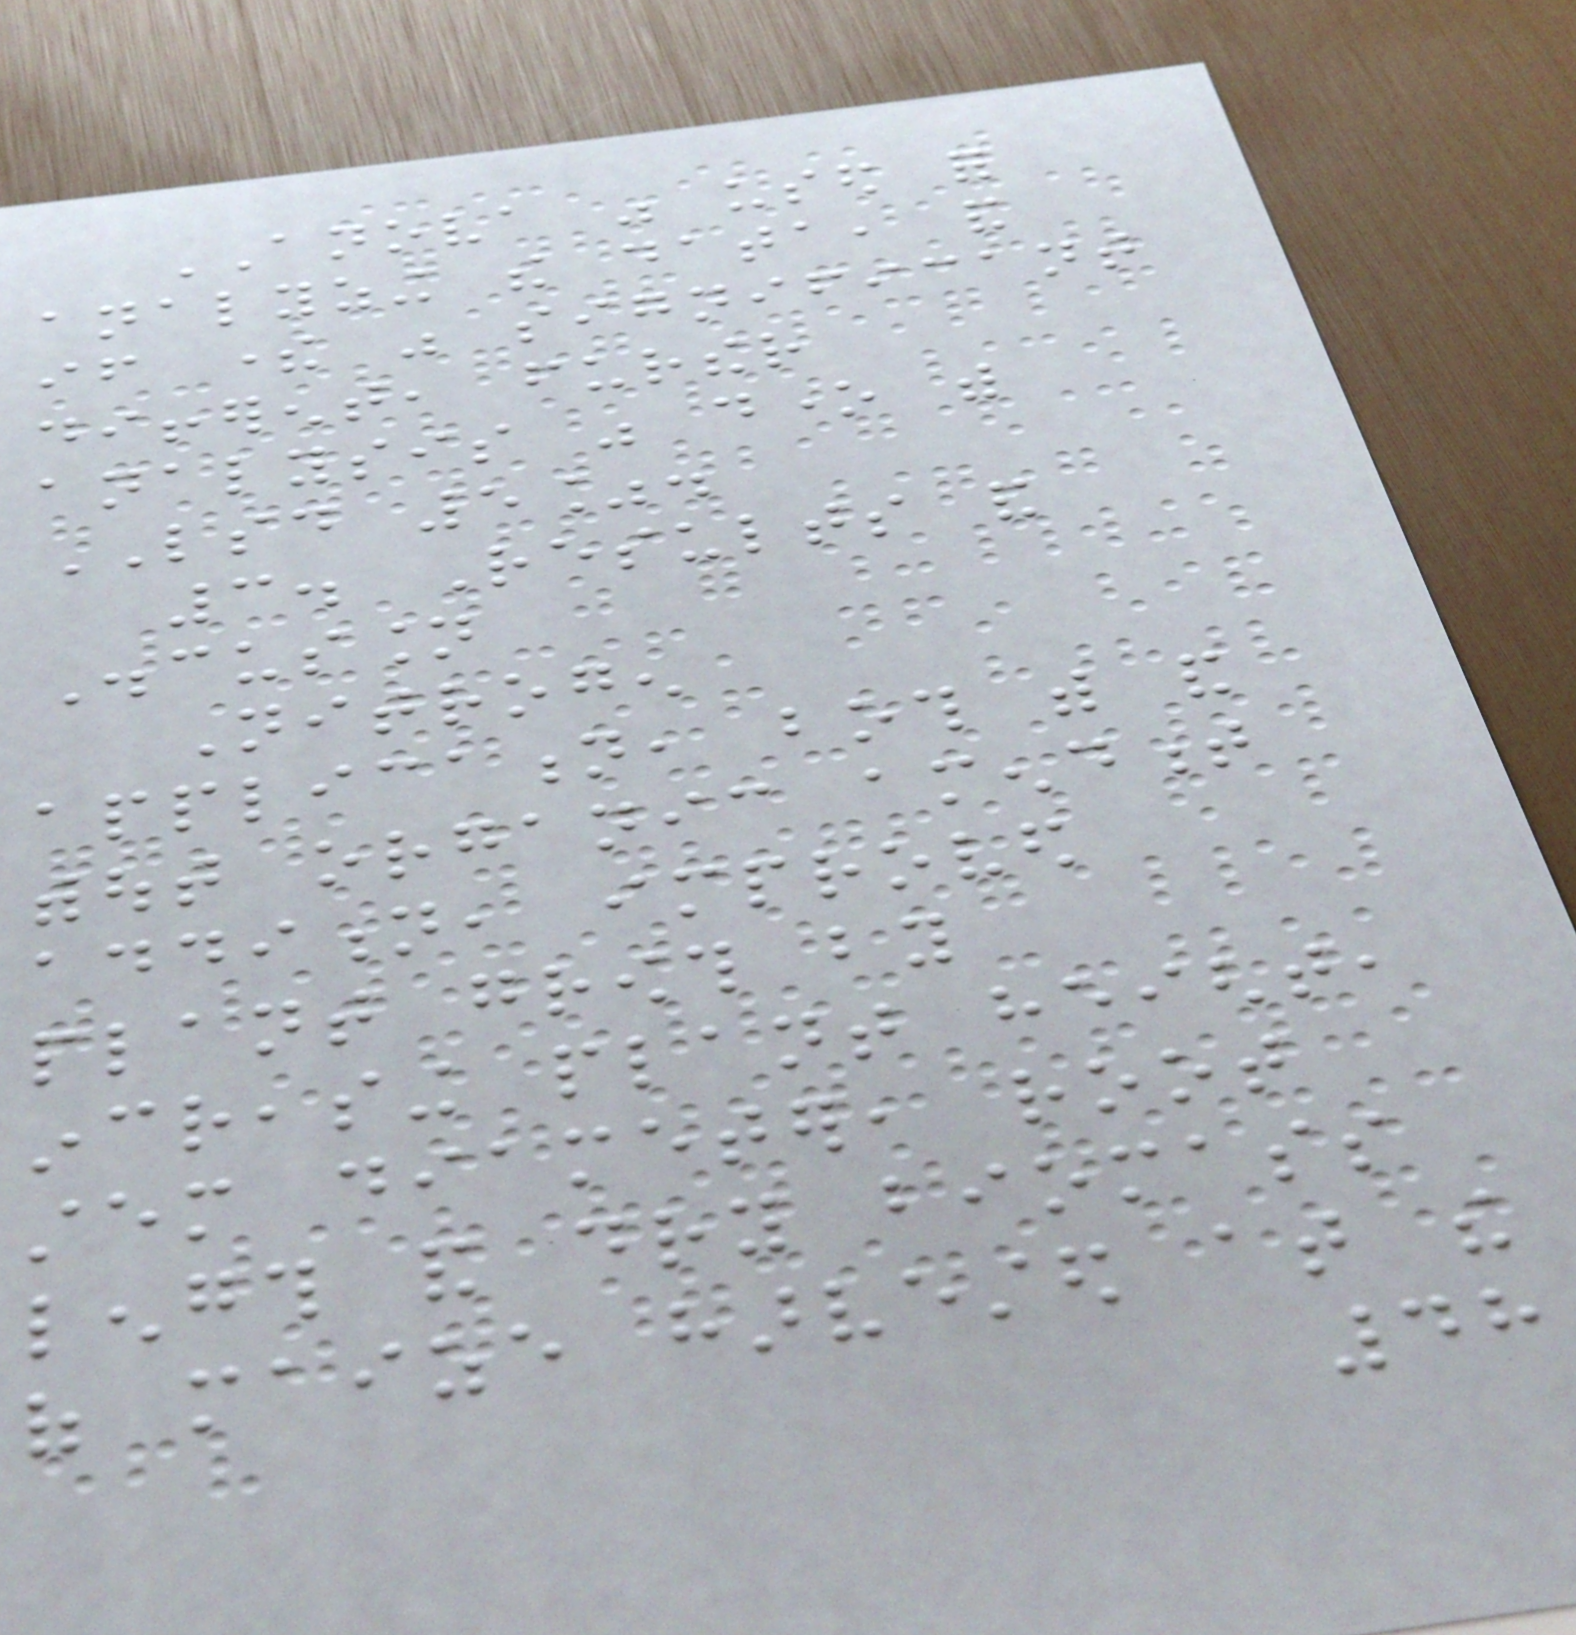ANOVA was used for
analyzing the data, and
if there was significant
different, further
analysis was done with
LSD 5%.
3. Results and
Discussion
Nitrogen
application, both with and
without organic amendment
addition, improved
plant growth by
increasing plant height,
stem diameter, root
length and dry biomass
of maize harvested at the
48
